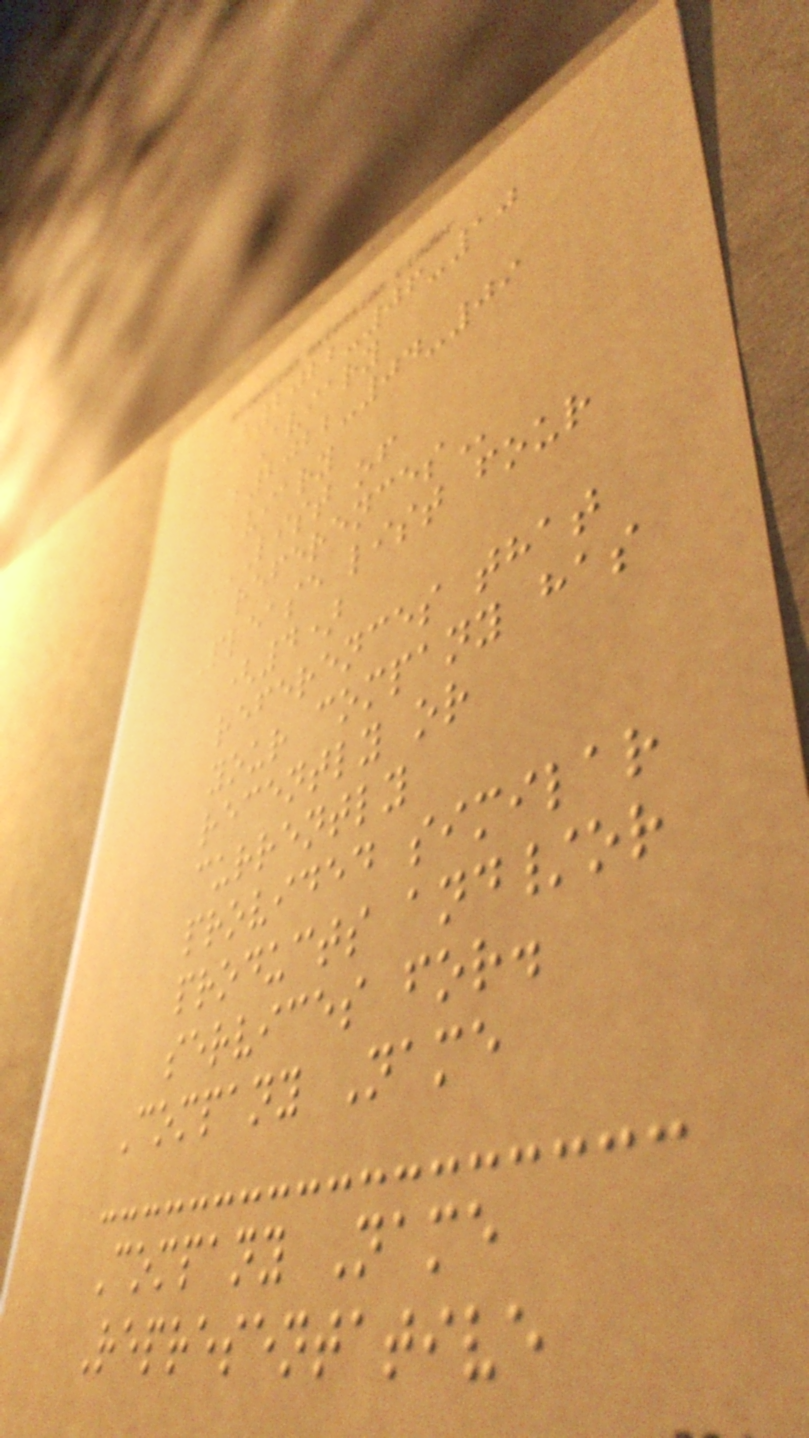B2022-06-10
Aviary
B2022-04-09
Aviary
LIST OF
REFERENCES
Please list four
(4)
references that
your company has
recently or
currently
provided similar
products and/or
services for.
Company Name
Company Name
Representative
